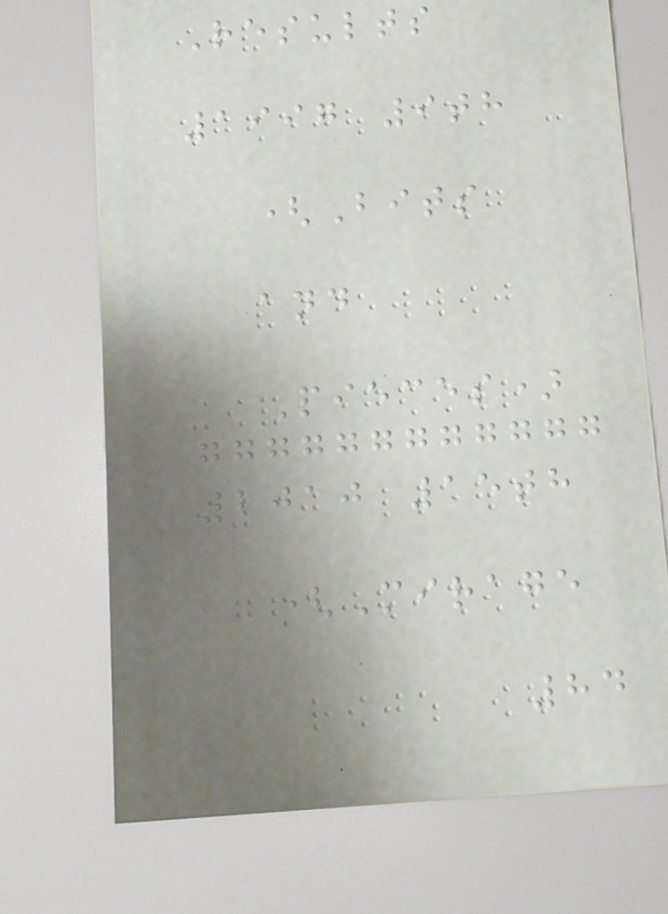Results
1997 9th
(Bits
and
Pieces)
2010 15th
(Mirage
84
